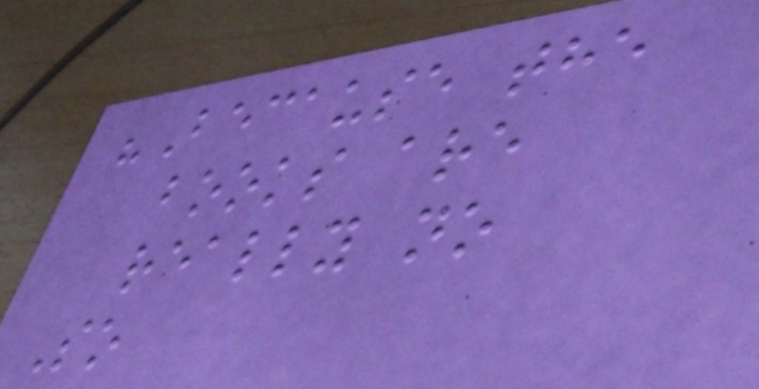"Because the
books are
really no
So
